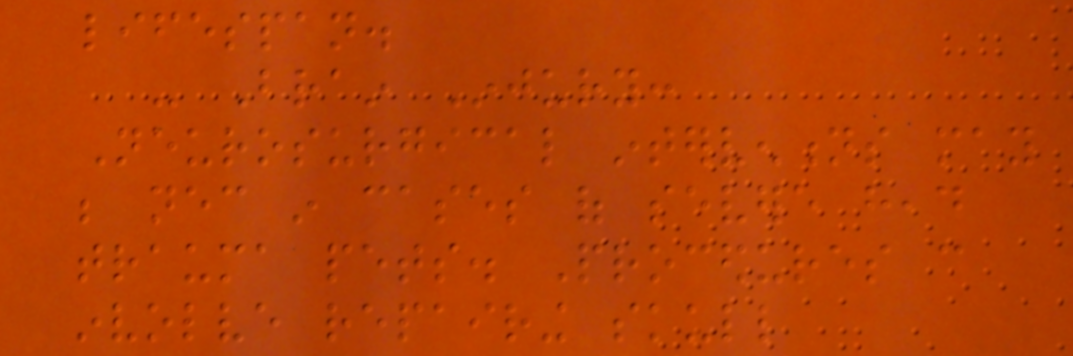lifespan.
- Brain Injury:
Neurosurgical interventions may
be necessary in cases of severe head
trauma pets. Procedures can
involve repairing skull
